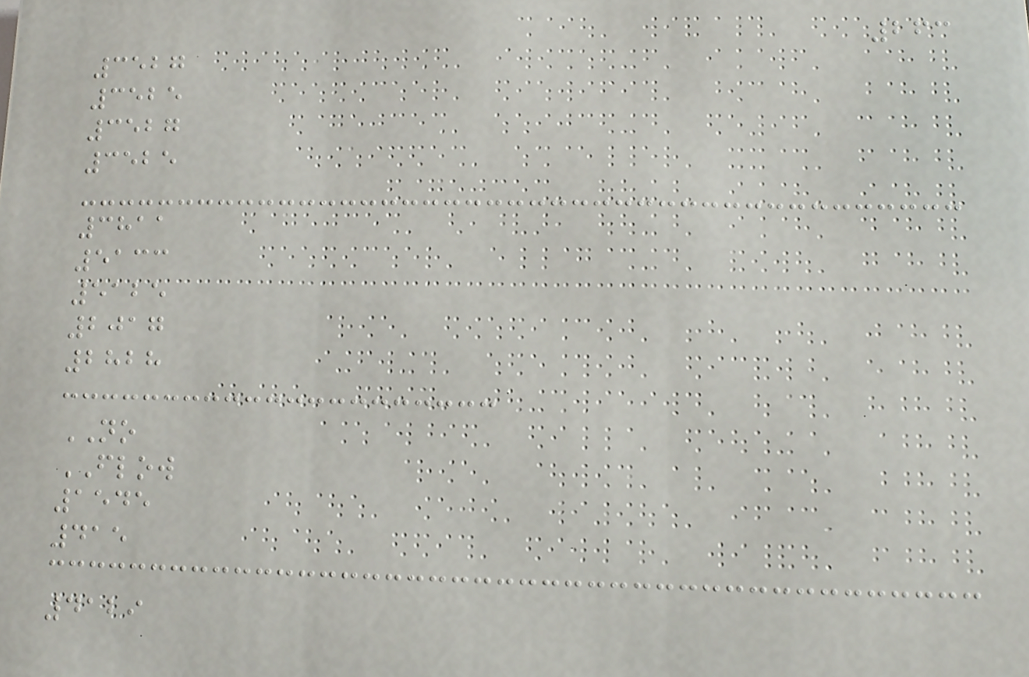263
3527
3525
3527
3525
3811
5133
5125
2017
2828
NO
FLOW
1545
415
4129
